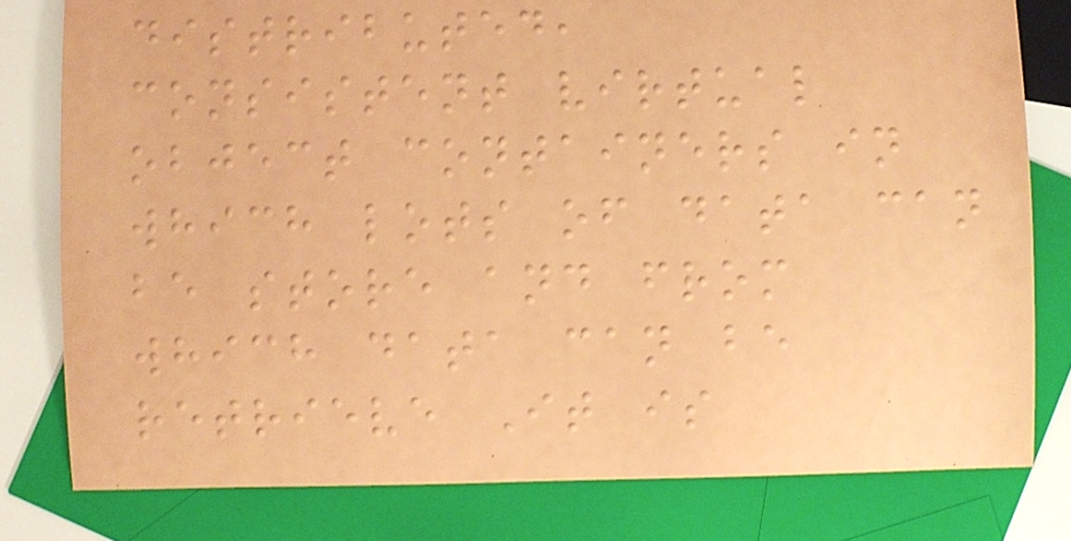distributed,
consistent virtual
object containers in
which lots of data can
be store and from
which data can be
retrieve It is
